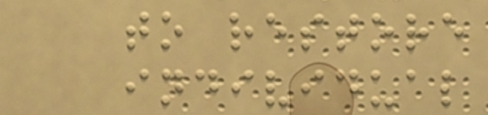to restore
individual
